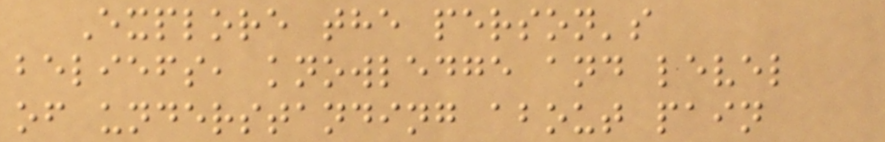Explore the person's
beliefs, knowledge and level
of understanding about pain
